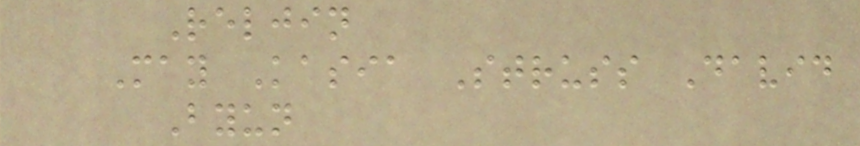Reljin
May Kasia Struss David
Byun
